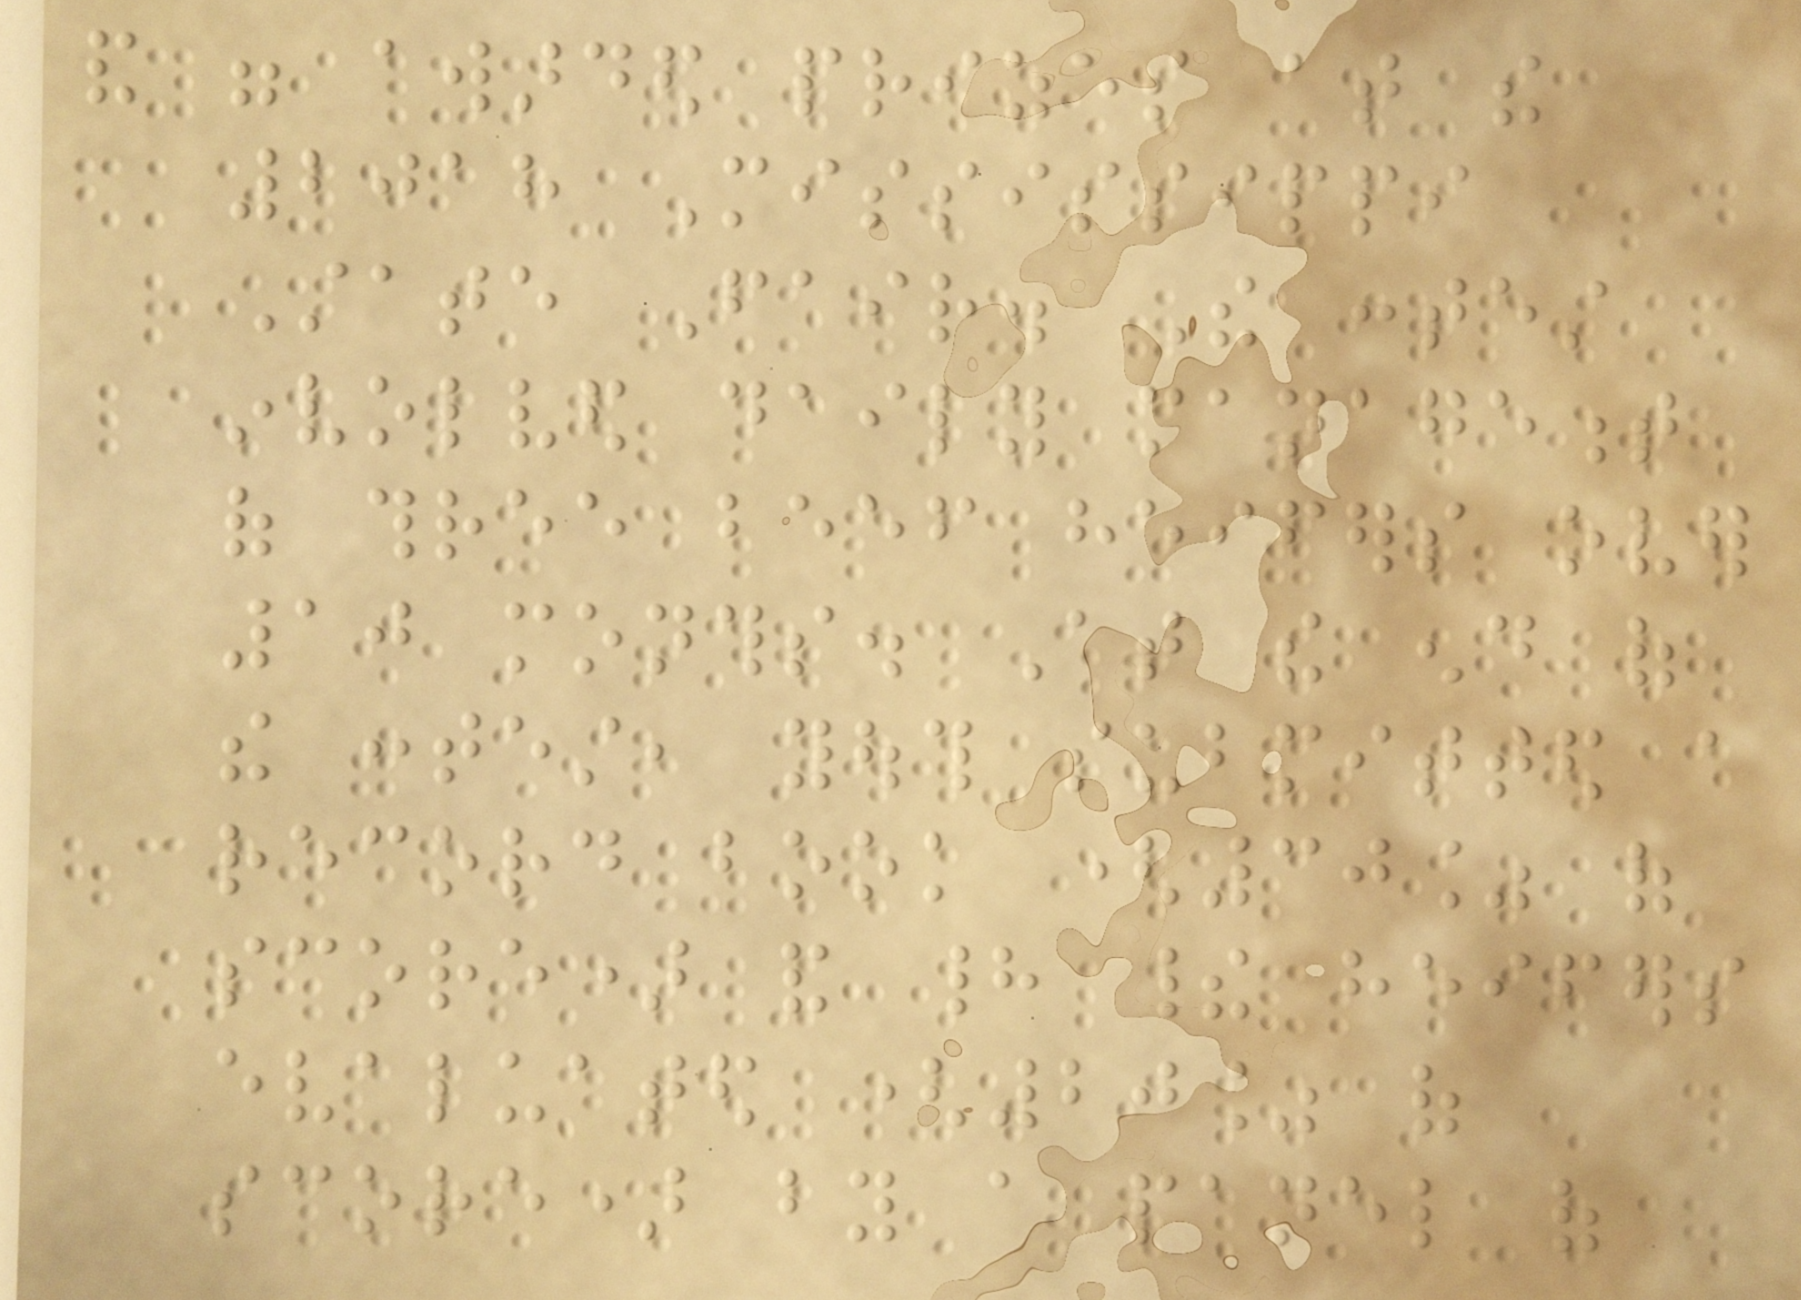and were awarded prizes at the
2018 Mississippi
State Fair. The contest
involved daily management
of three beef heifers over
10 months. At the end of
the contest, youth submitted a
record book (30% of
score) and had their heifers
evaluated (20% of
score) by a panel of
